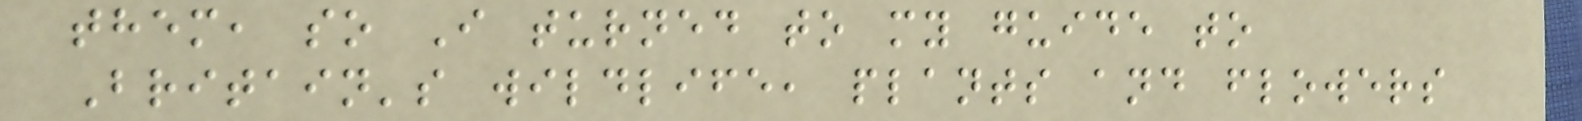them, so I turned to my guide to
Britain's wildlife, plants and flowers
